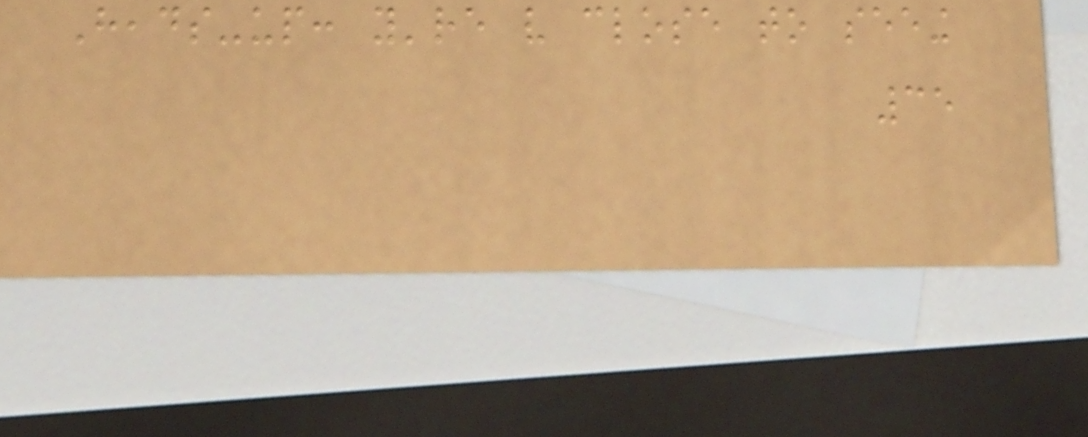Heads-up: you're very close to seeing
35
